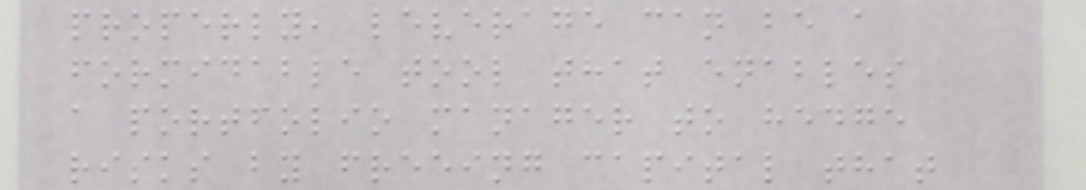properly, leverage can be a
formidable tool that enables
a portfolio manager to hedge
risks by freeing capital that
